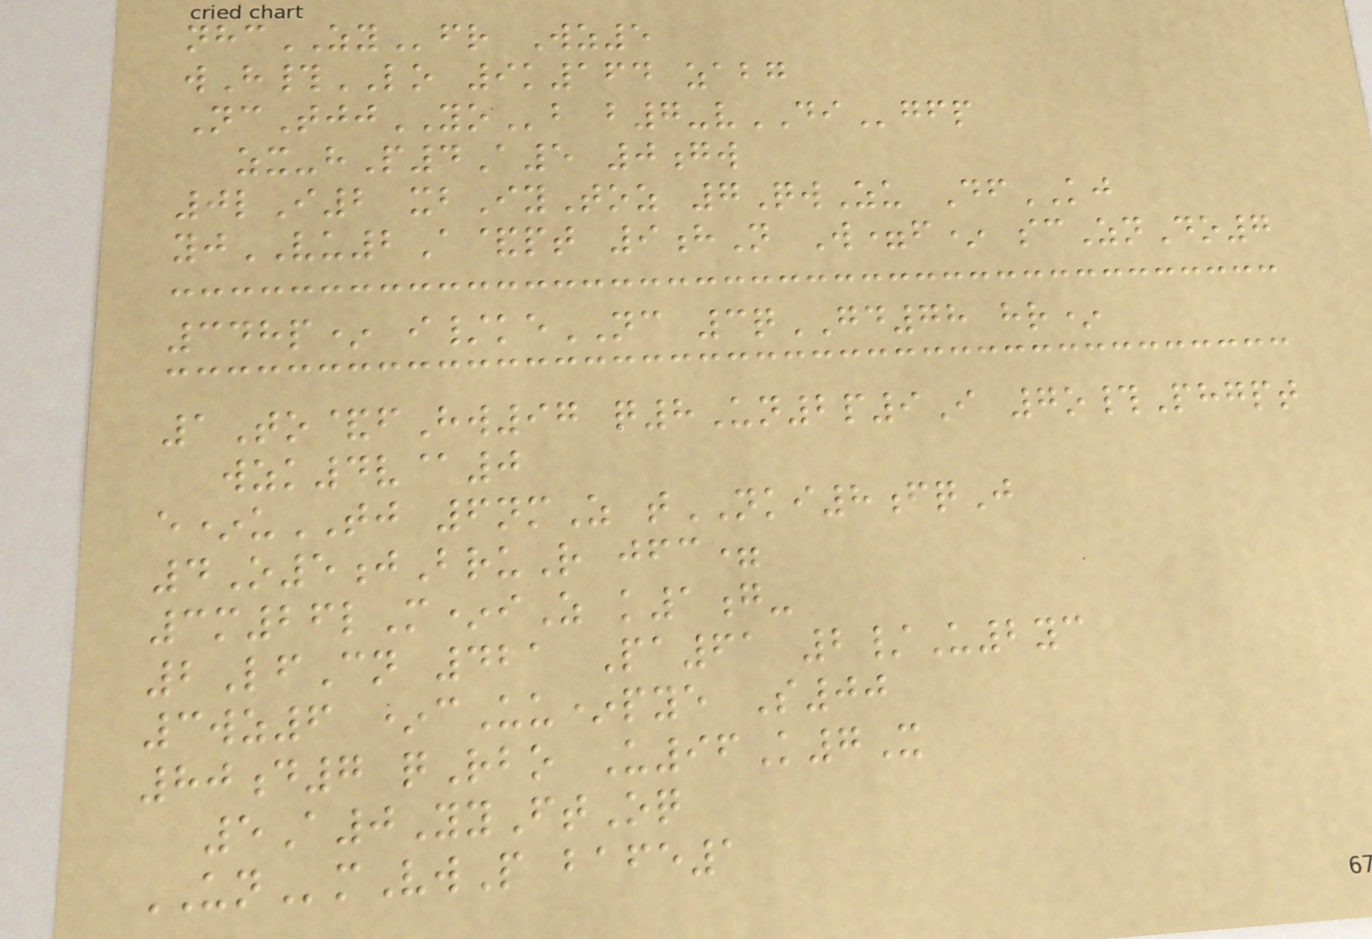nhcZYfr Wz5
wH#LO 9k164 zabg
NcTjjYOb b7-vDIgfp
zx-hP4A5 0gw
0lI2 xbIyToz 7QwZu DfKJ
yjVU2A&pt 9hN W=f* scZnDo7
348p* i/keNC 3qGD78 hr*
1To&fHw97 q8Un2p9I 7o#Phgpt
wzk4v@0
e*uTJ 6nmZ tNKI8fqJ
4O5jBruR jfc=
3m26lM*iZ k1g-
2LfCn 421 Pa61 2/U2yc
3wz6 *cUu*pye S00
80d7 qRbo U96K7X
5A0YyFtOq
UNmVwP bafe1
